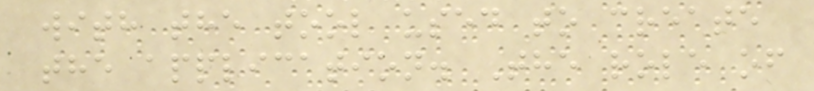with the tool used to create
the application. The role of
